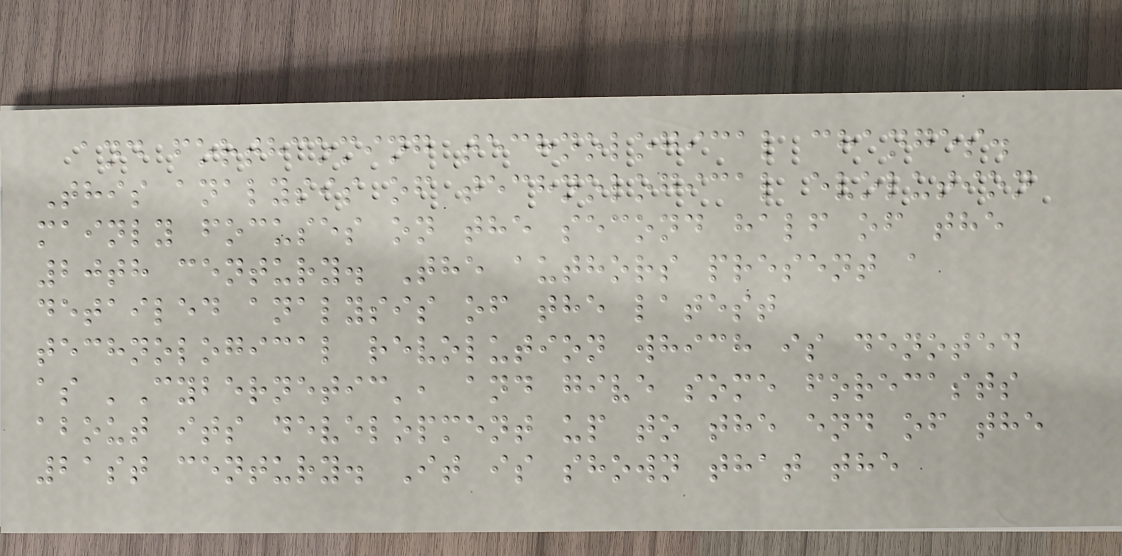and forthcoming technological changes.
This analysis of technological evolution
mainly focuses on the second half of the
20th century. The authors present a
detailed analysis of the latest
technological revolution which is denoted
as 'Cybernetic', and give some forecasts
about its development up to the end of the
21st century. It is shown that the
